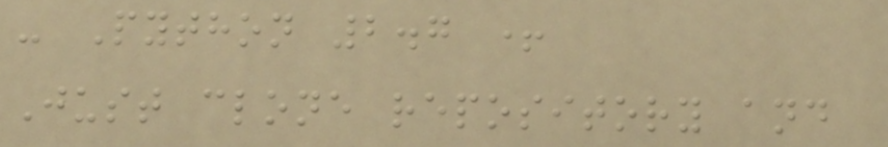- Python 2.7 +
Just clone repository and
